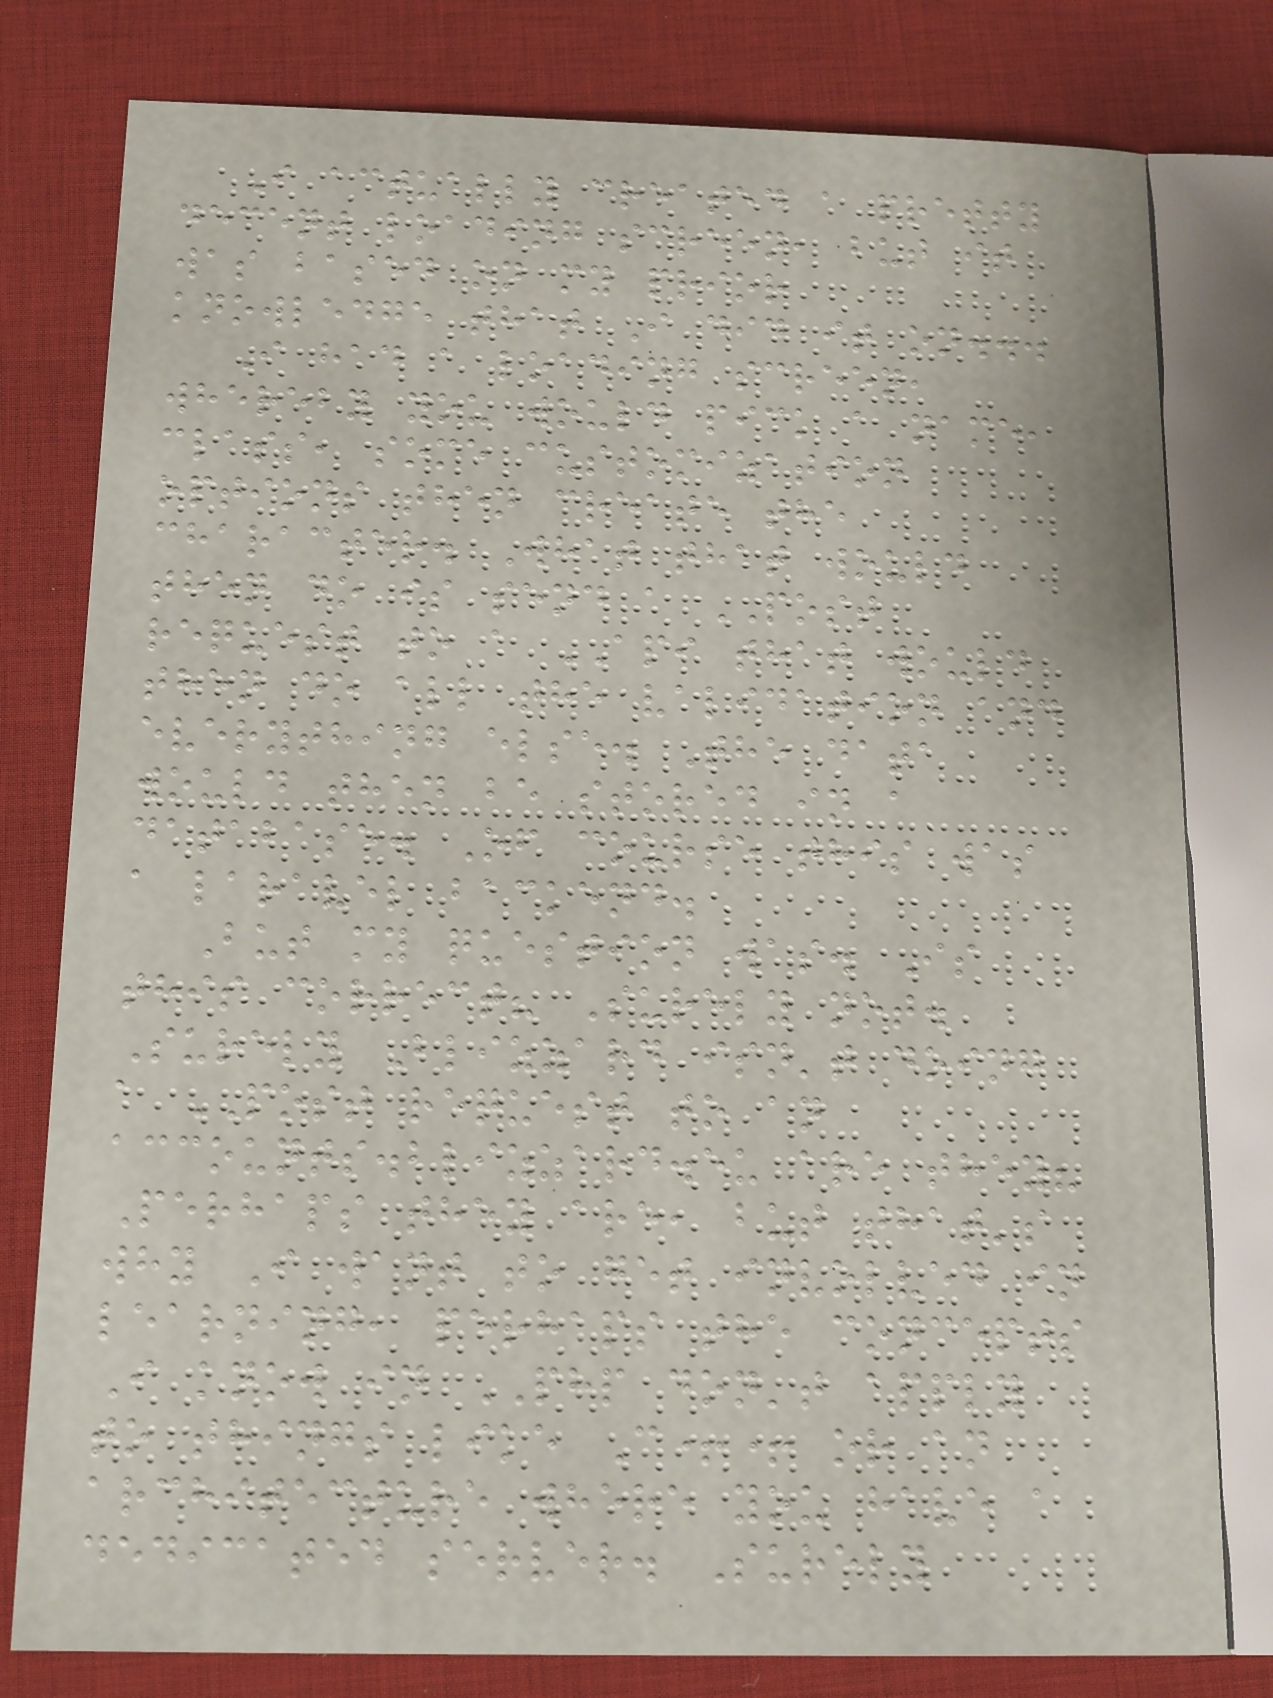I actually created a pretty
decent loading screen, but it
was based on my prior
knowledge that I did it on...
I had a loading screen,
whereby you would pick a name,
class, some customization
options then create the
character. What that would
then do is send a POST
request to a API that would
then do all the validation and
everything else. The data
would then be stored in a
database. Of course this was
a laravel backend.
But my question was. Is
this correct? Surely not.
Surely Blizzard isn't doing
a POST request to an
accounts.blizzard.eu are they?
Perhaps they are, but that's
why I want to get involved in
learning, perhaps the concepts
I know in PHP don't apply
to things like C++ or an
architecture where you have a
dedicated server. Surely
